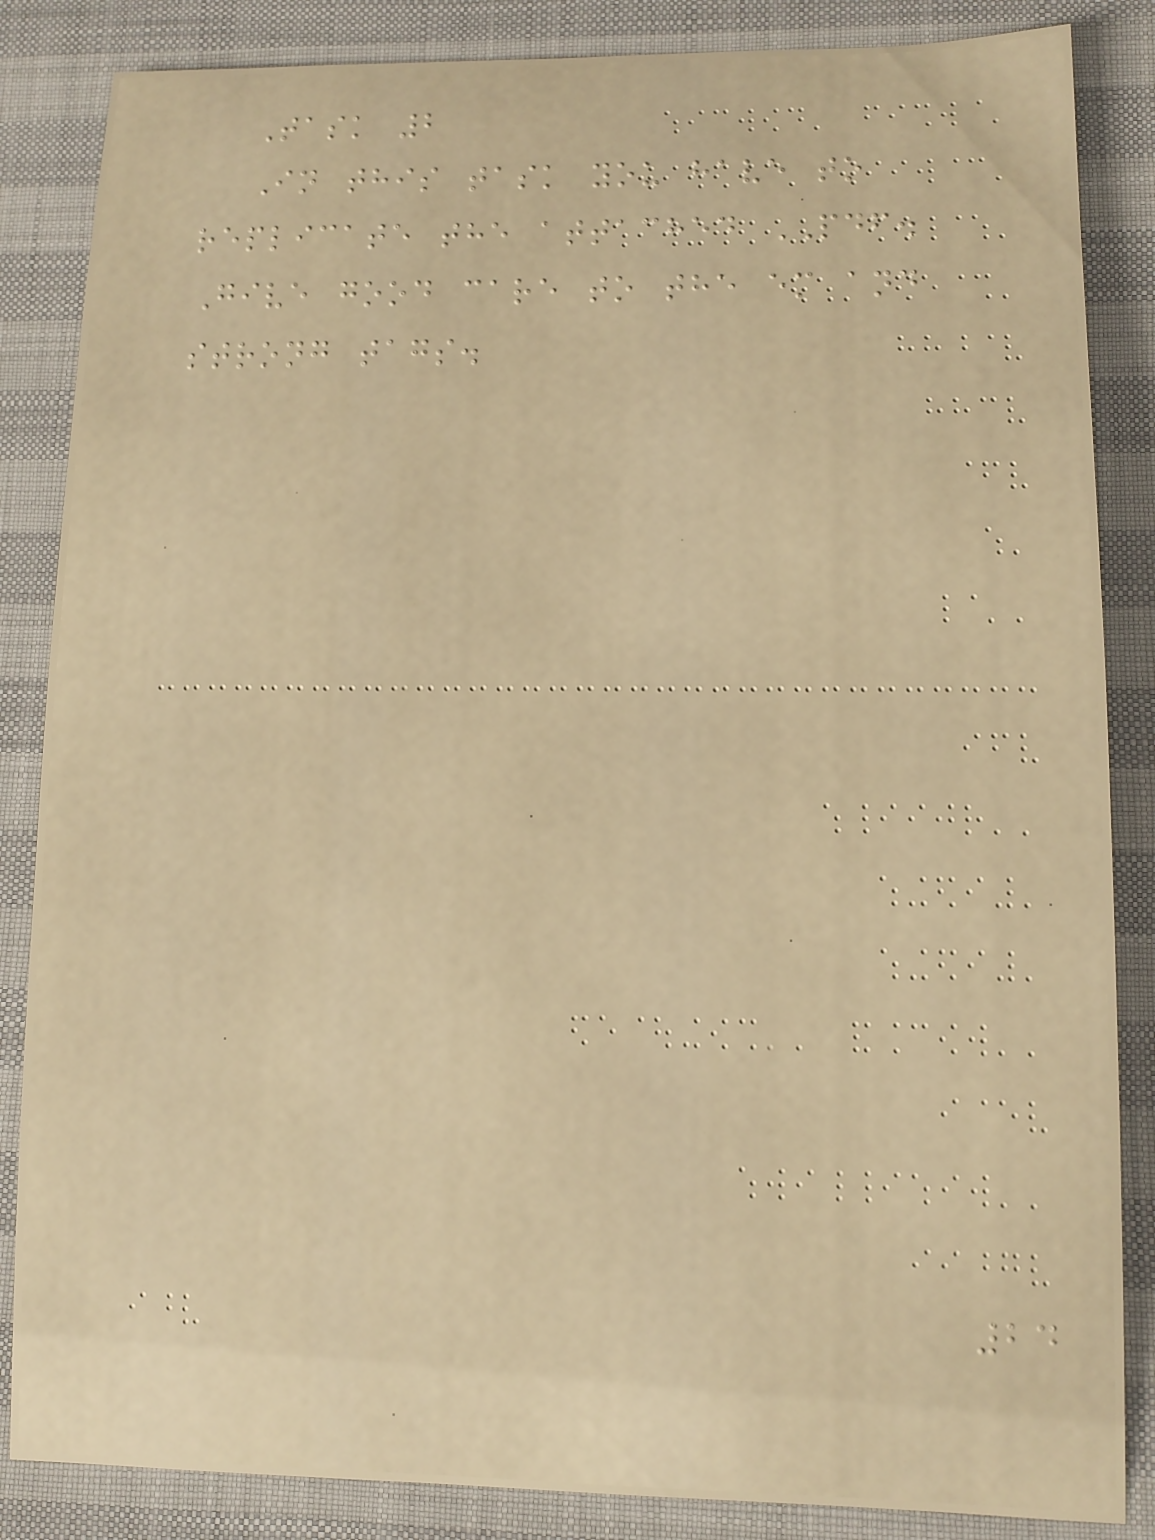Task 2
In this task you have to
replicate the attached PDF.
Give good care to the em and
strong tags.
24
